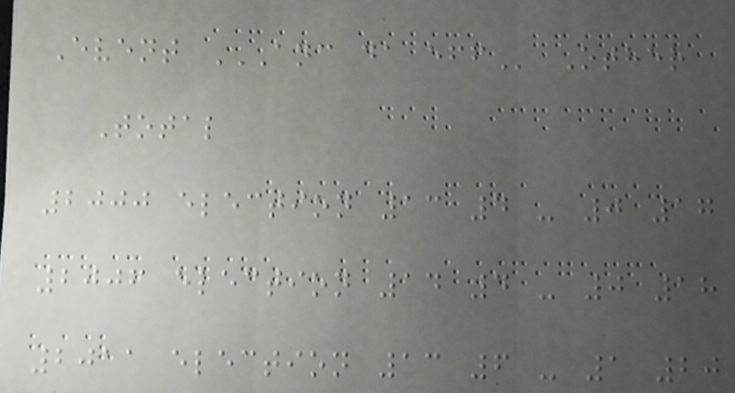Event ANC DA EFF Other
Total
2000 election 13 4 - 0 17
2006 election 14 4 - 0 18
2011 election 13 6 - 1 20
